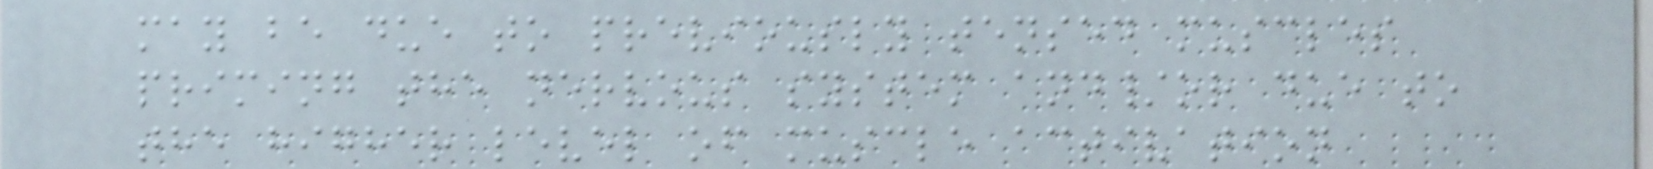may be due to previously tensed muscles
priming the nervous system and/or due to
the higher level of muscle activation
